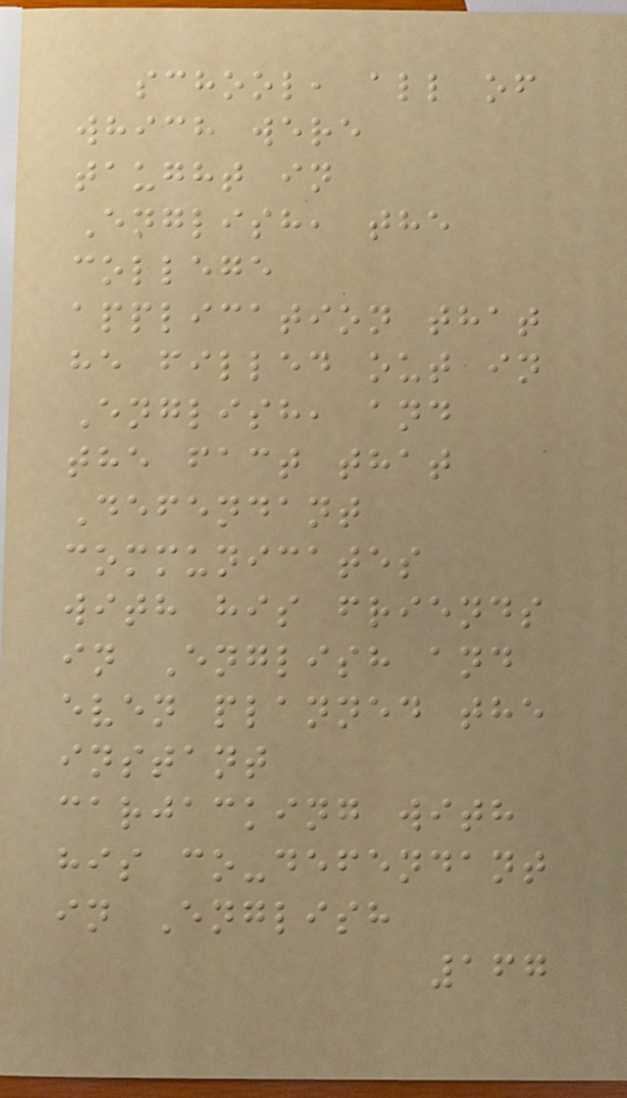school, all of
which were
taught in
English, the
college
application that
he filled out in
English, and
the fact that
Defendant
communicates
with his friends
in English and
even planned the
instant
carjacking with
his co-defendant
in English
167
